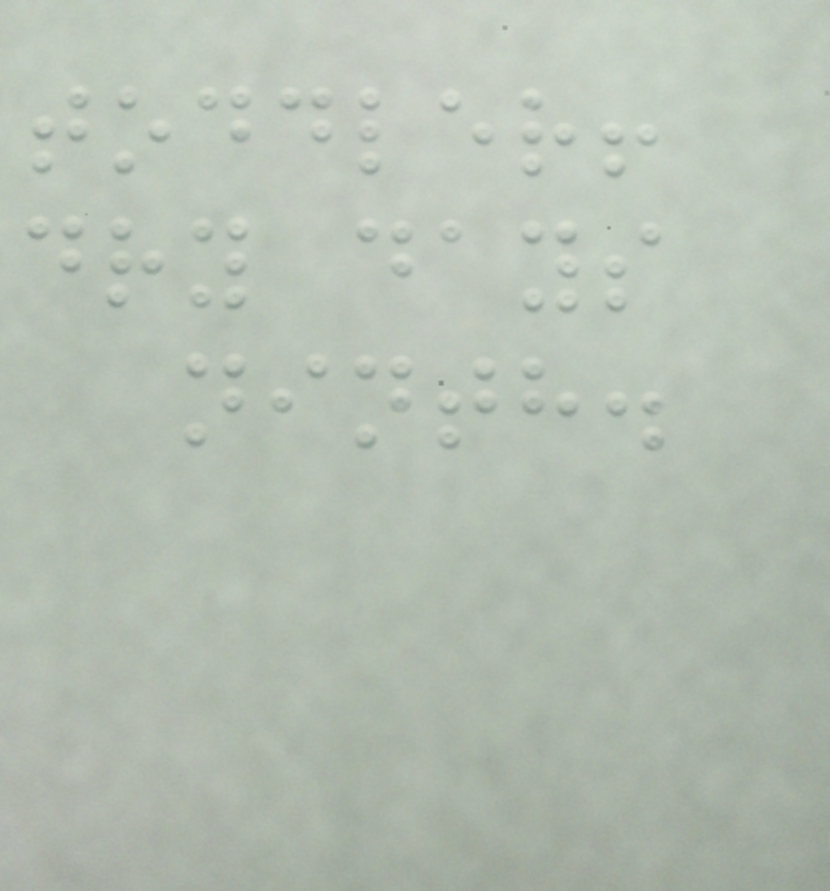toddler!
dry days
ninth.
